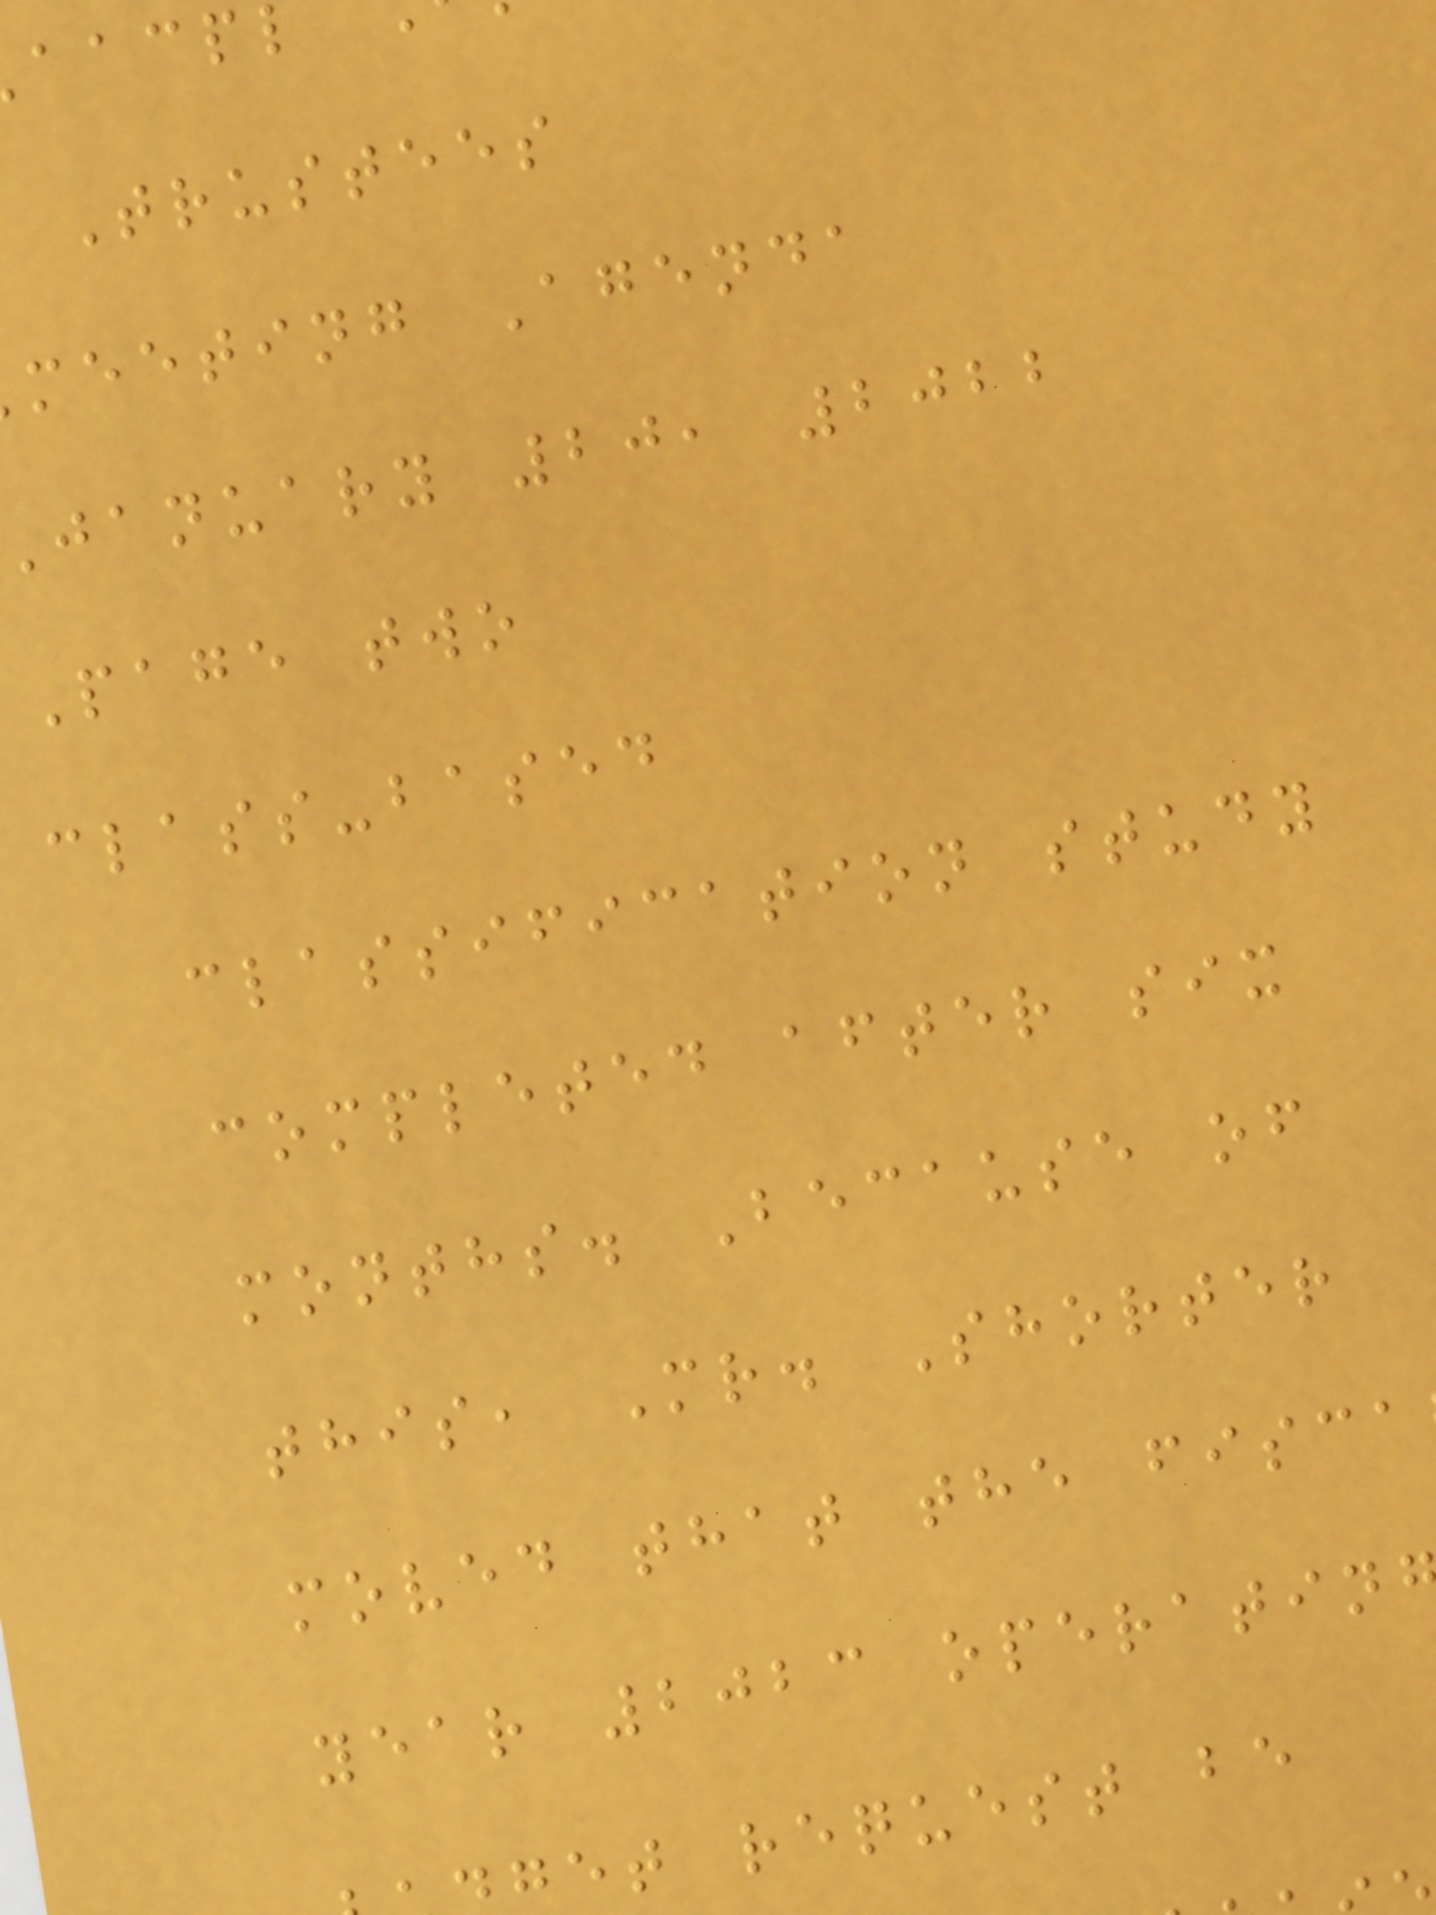Trustees
meeting Agenda
january 20, 2022
Page two
class-based
classification study
completed after six
months. Because of
this, Mr. Shorter
moved that the fisca
year 2023 operatin
get request be
